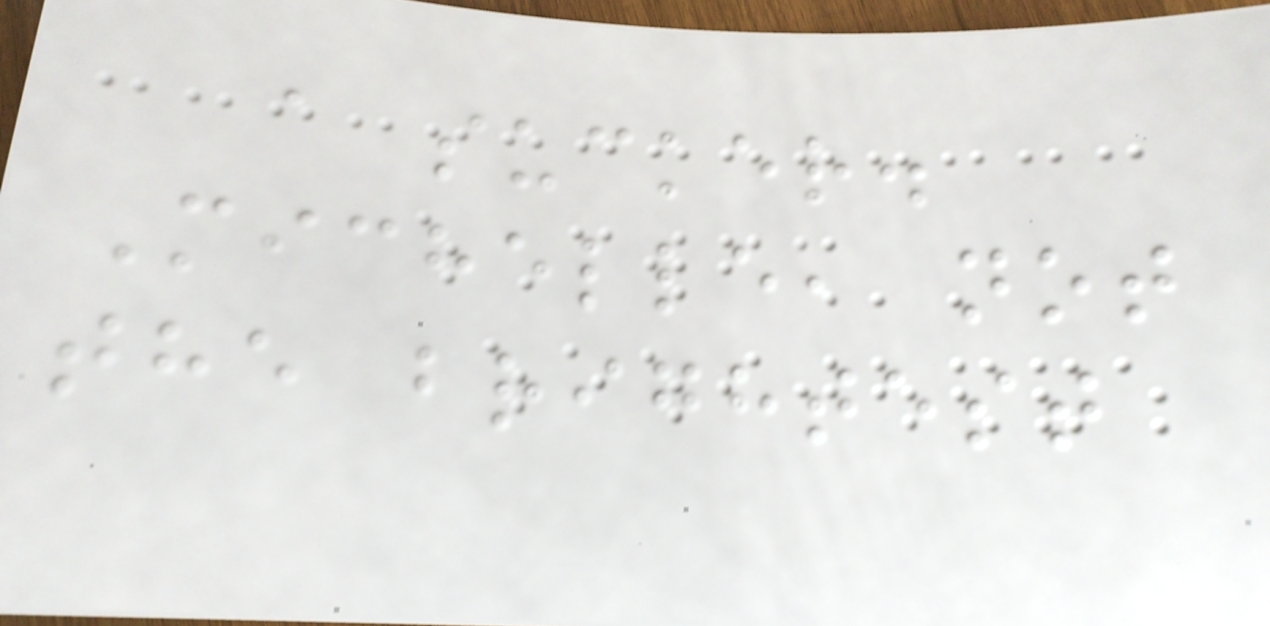a sucker.
Michelle, not
the brightest
